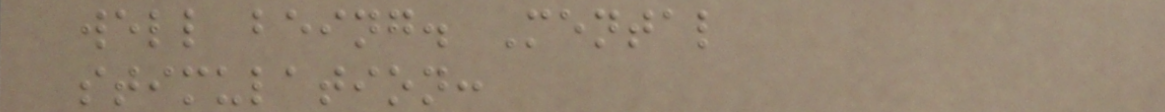well being. Mental
stimulation:
